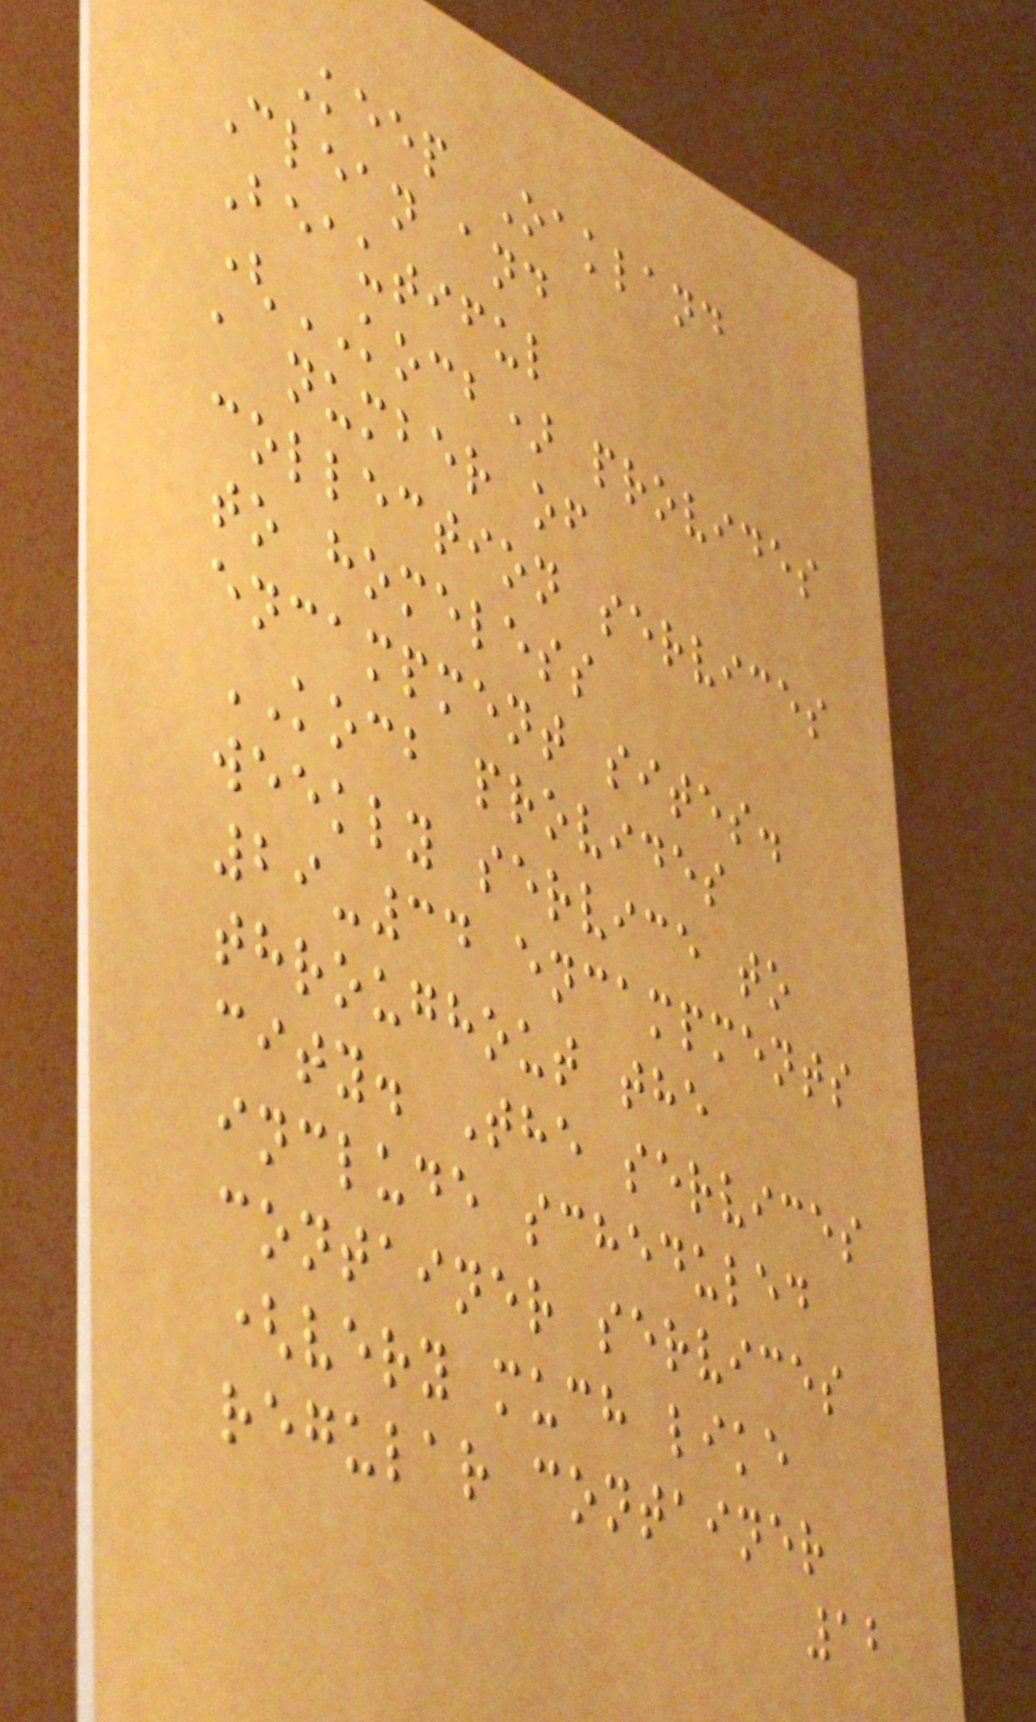Keep Oakland
Clean and
Beautiful
(KOCB) provides
a number of
collection services
to homeless
encampment sites.
KOCB provides
weekly service to
29-34 encampments
throughout the
city. The services
include scheduled
container services
(very much like
regular container
12
